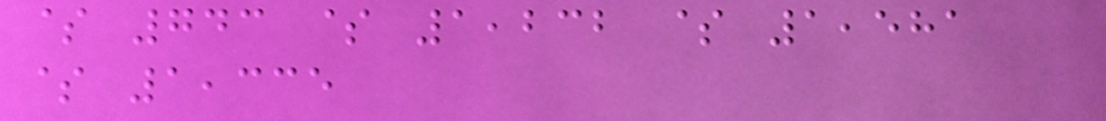$ 743 $ 1,232 $ 1,581
$ 1,335
